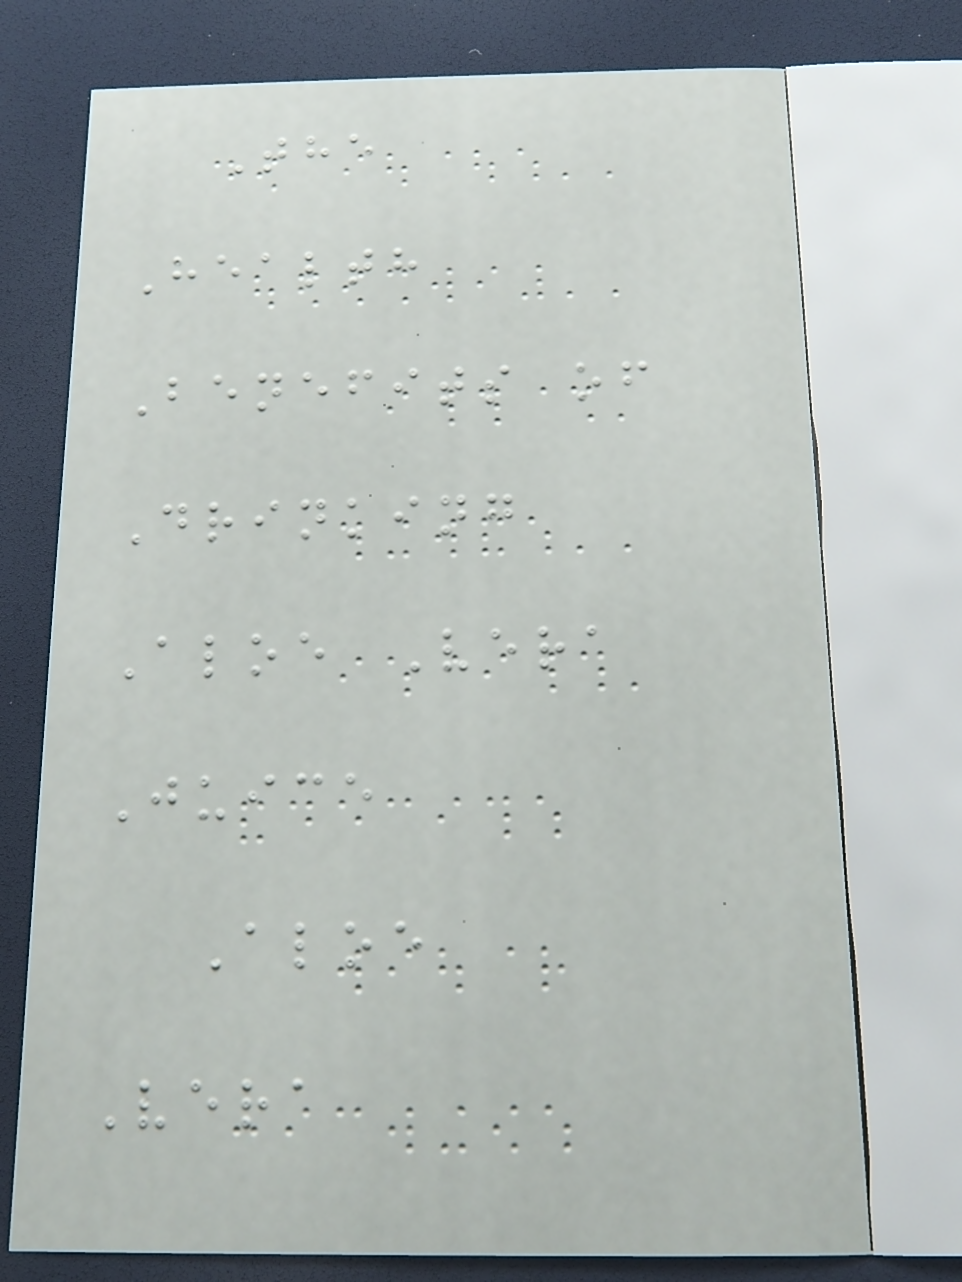The
Health
Benefits of
Drinking
Aloe Vera
Juice
Aloe
Vera
